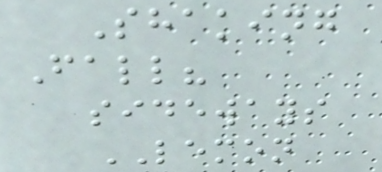Shaking
Fall?
sideways
LEMON
